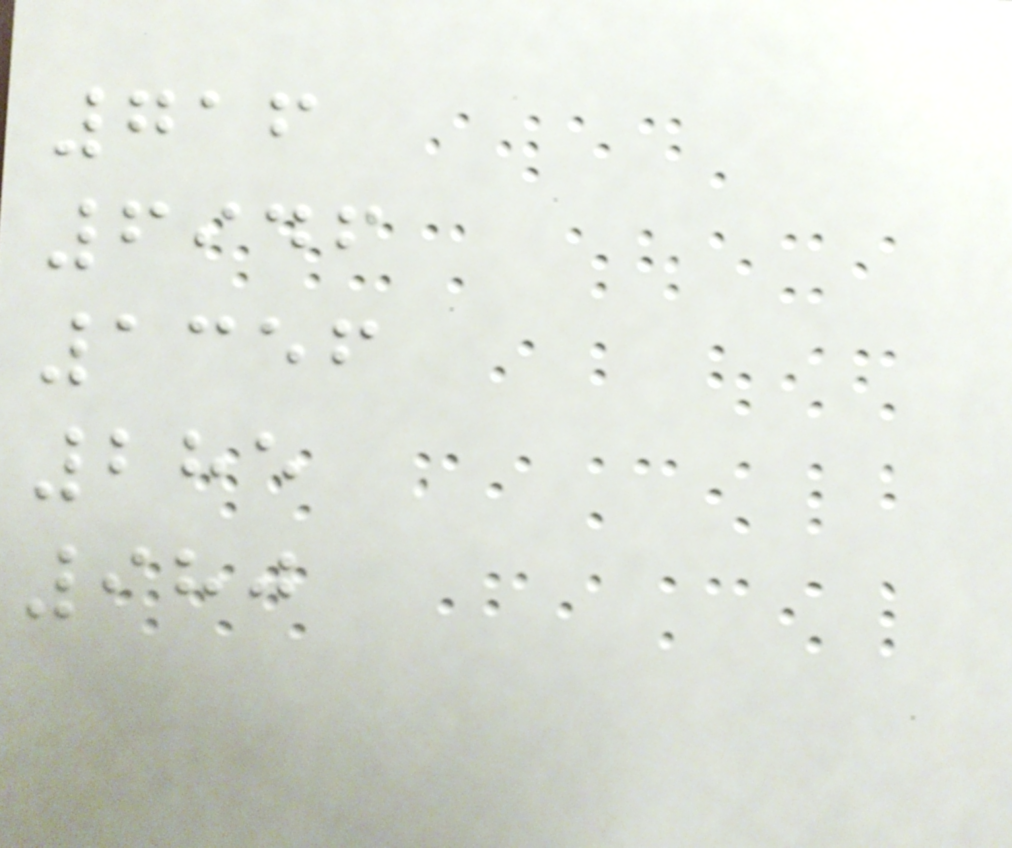716
6946
1356
285
980
